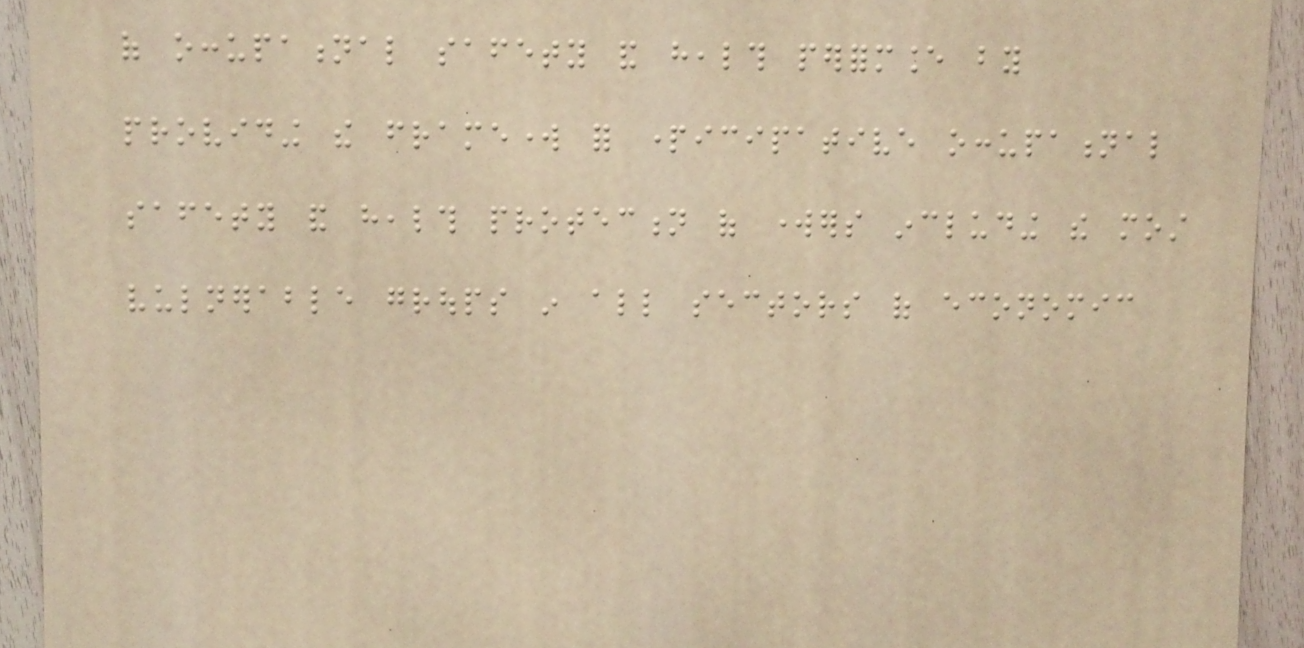of occupational safety and health performance by
providing the framework for participative occupational
safety and health protection of workers including the most
vulnerable groups in all sectors of economic
